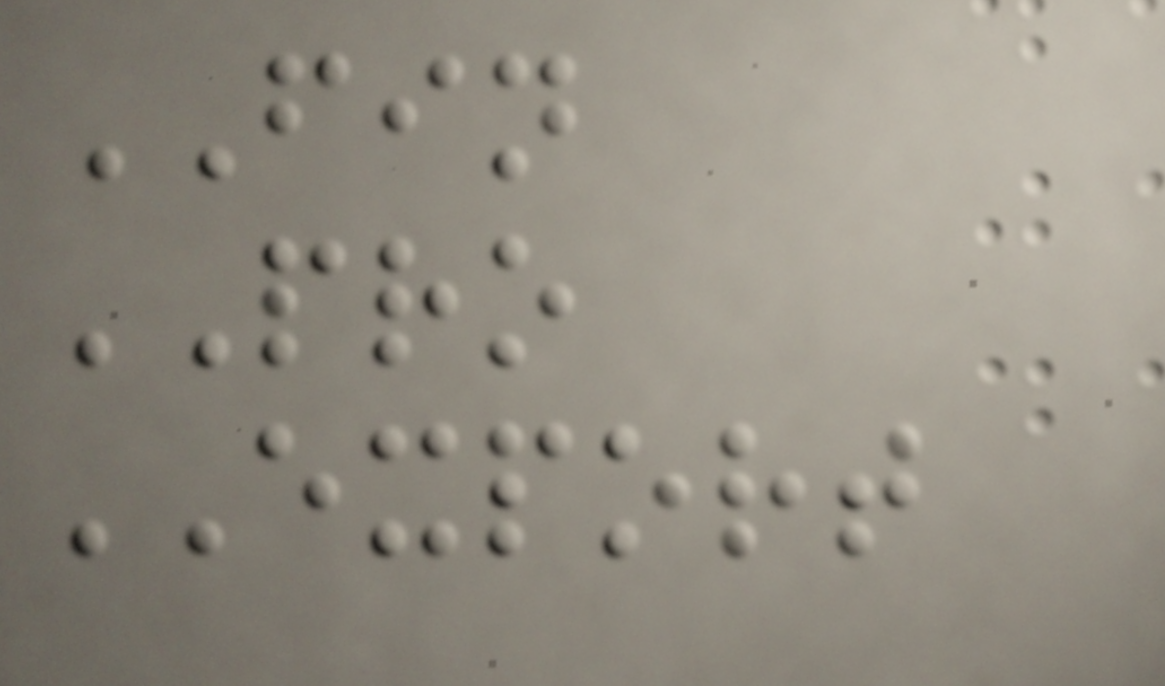FIN
PRO
EXPORT
